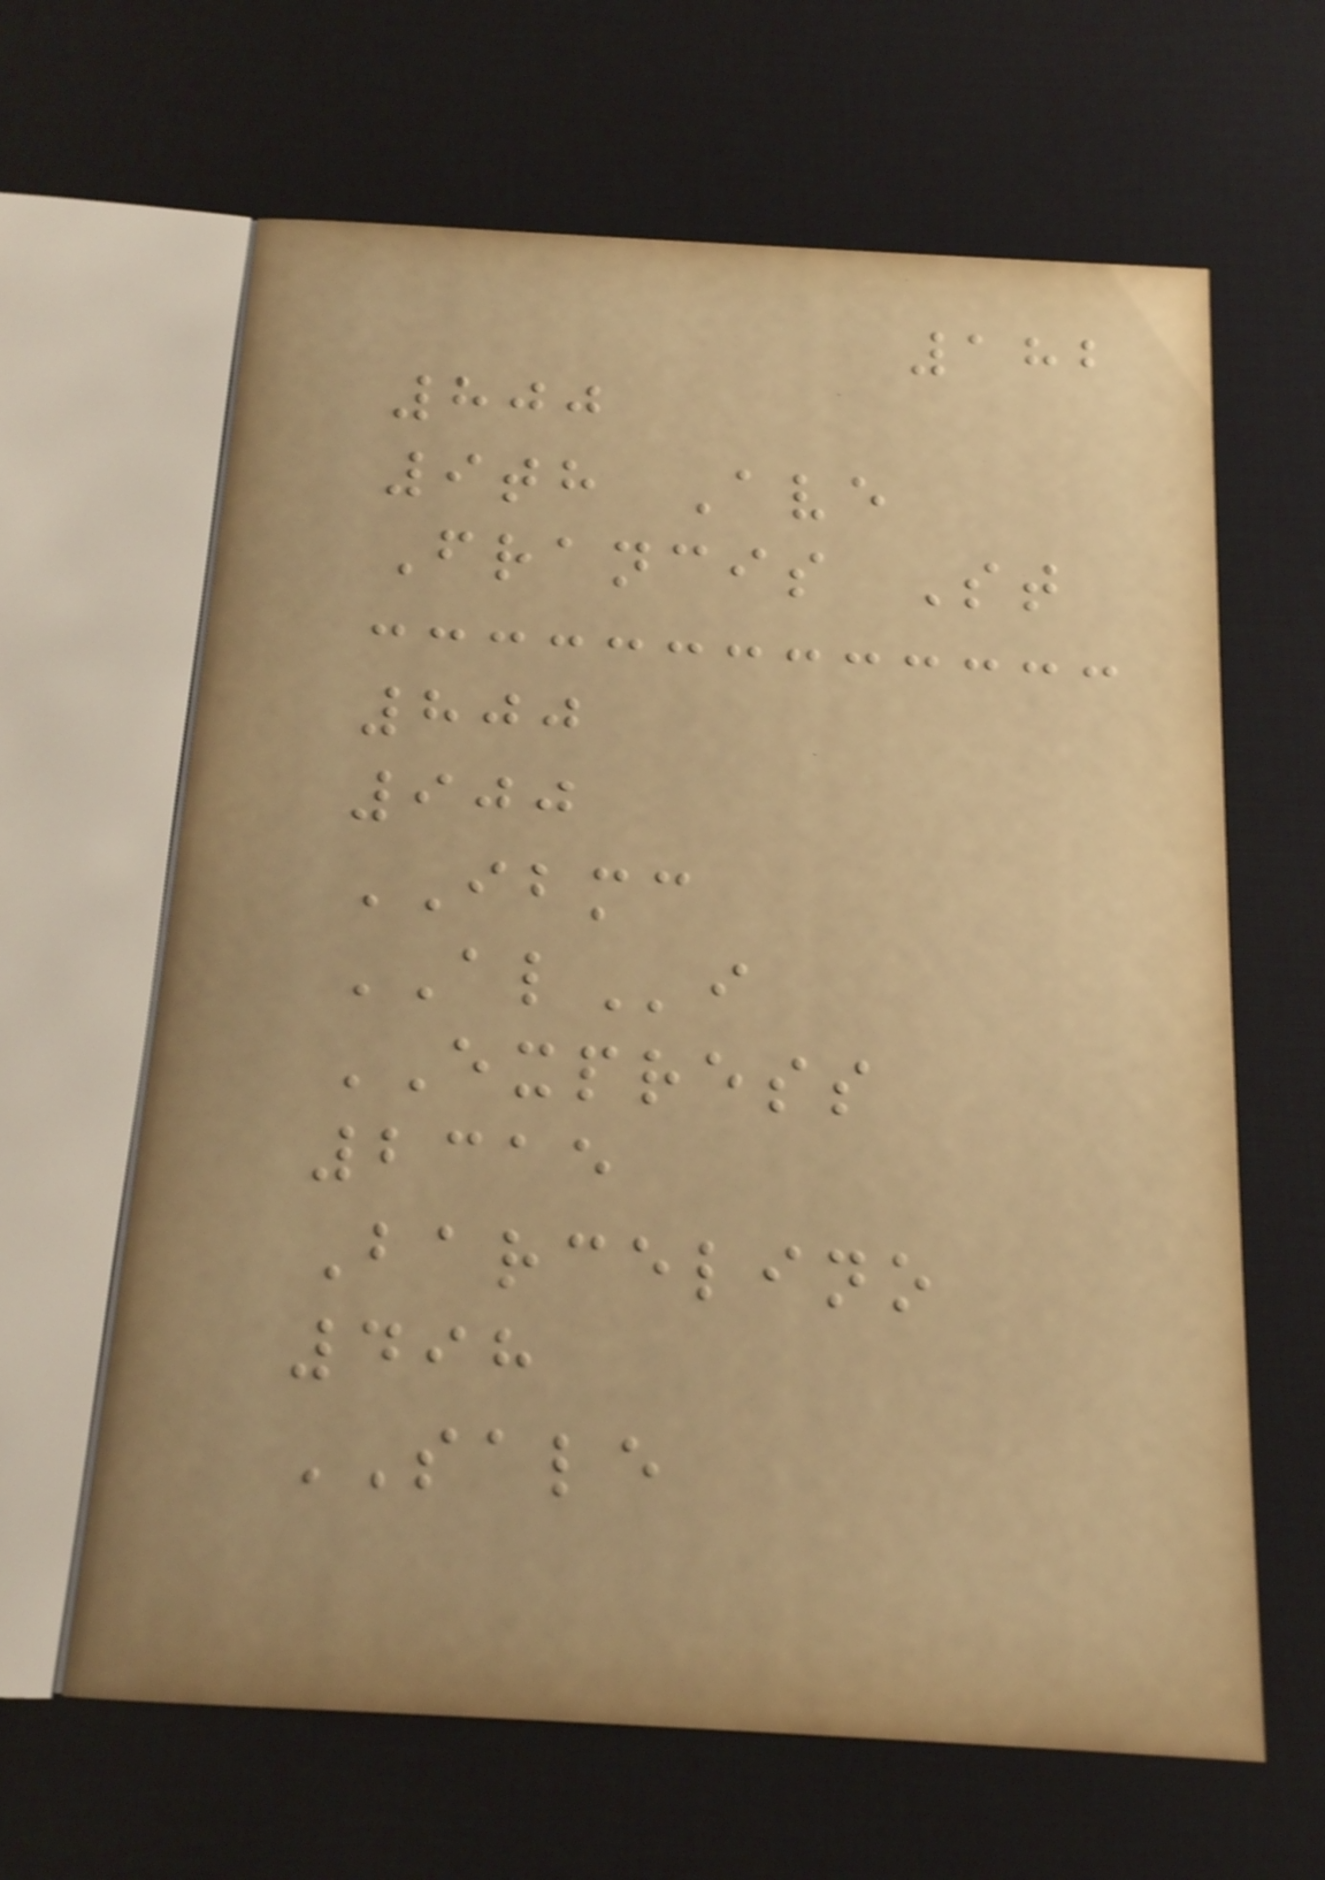182
800
9th Ave
Francis St
800
900
IBMC
ALi
EXPRESS
2315
Barcelino
498
SALE
